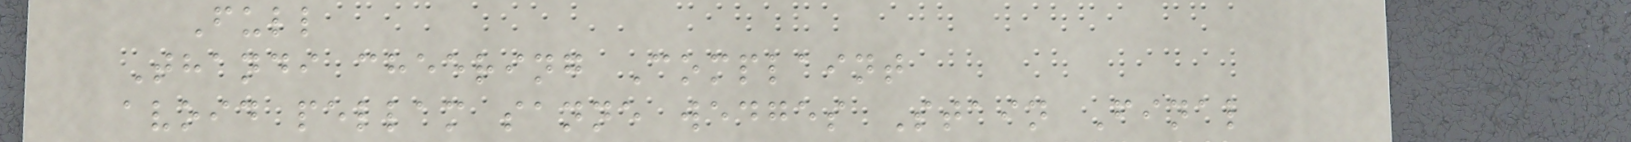Full
Thandi cheering Complaint
avoid pellam sanne wedges Stain Final
